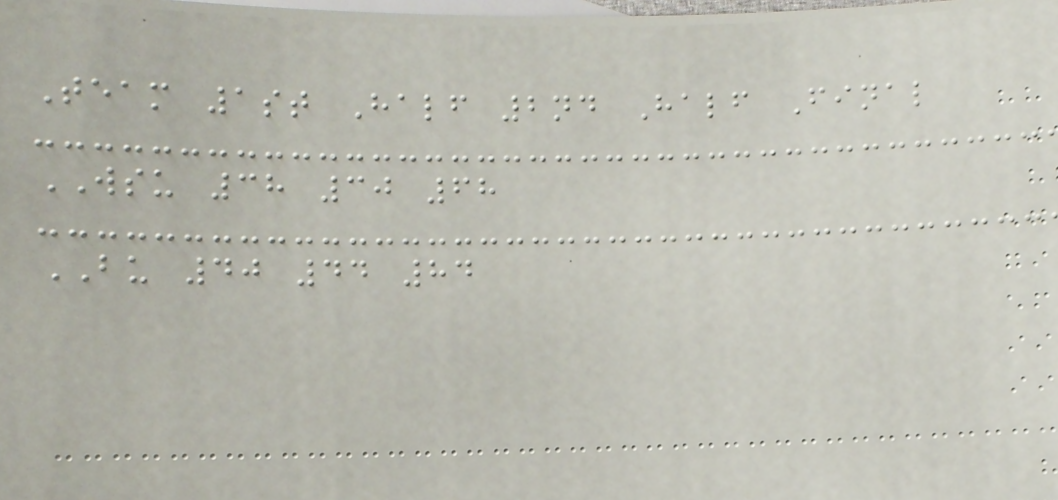Team 1st Half 2nd Half Final
WSU 38 30 68
BU 40 44 84
